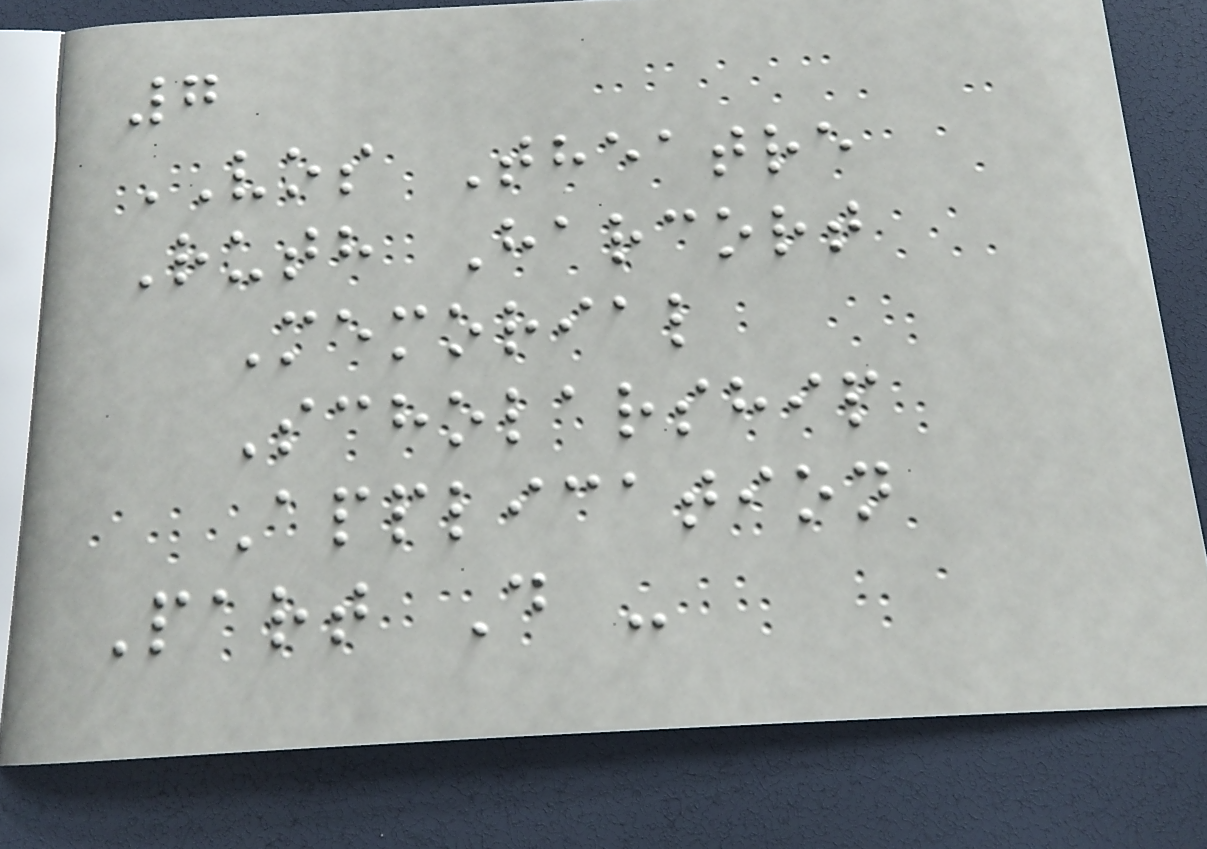7
VOS Theatre
Ruth Harcort
Memorial
Scholarship
Application
Part D -
